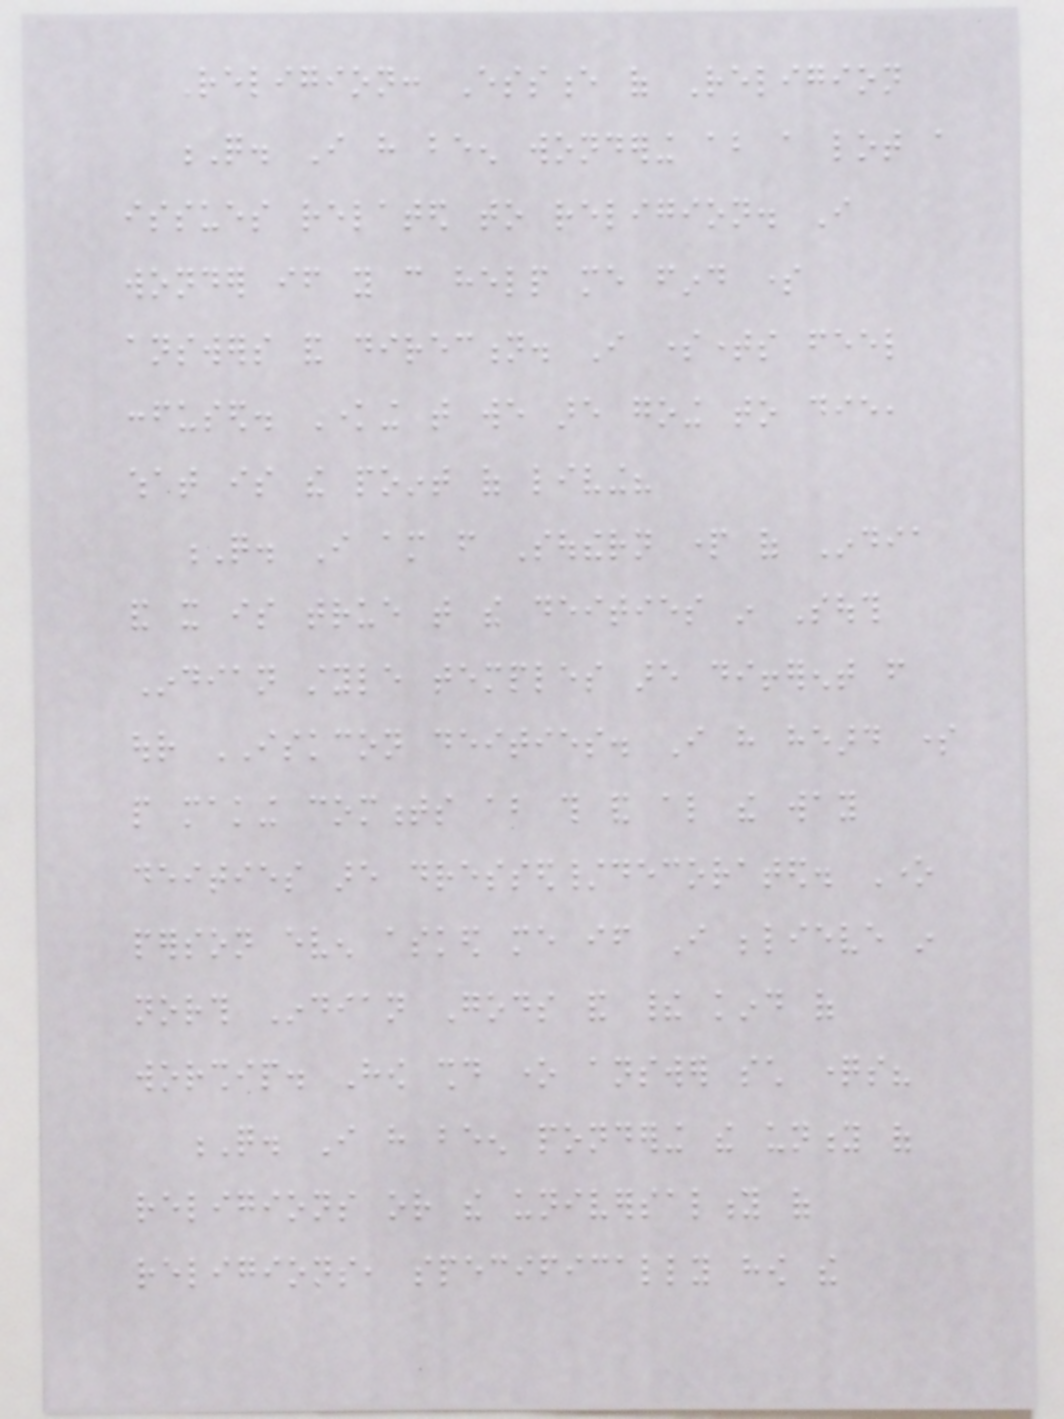Religion: Essence of Religion
Q. I have been wondering about a lot a
issues related to religion. I
wonder if you can help me find some
answers and direction. I sometimes feel
confused. Knowing that we are going to die,
what is the point of living?
Q. I am from Southern part of India
and it is true that the deities in South
Indian style temples are different from
our ISKCON deities. I have heard some
people making comments about this and also the way
deities are dressed/decorated. One
person even asked me if I believe in
north Indian Gods and their kind of
worship. How should one answer such questions?
Q. I have been pondering the unity of
religions or the universality of
religions, specifically how the
